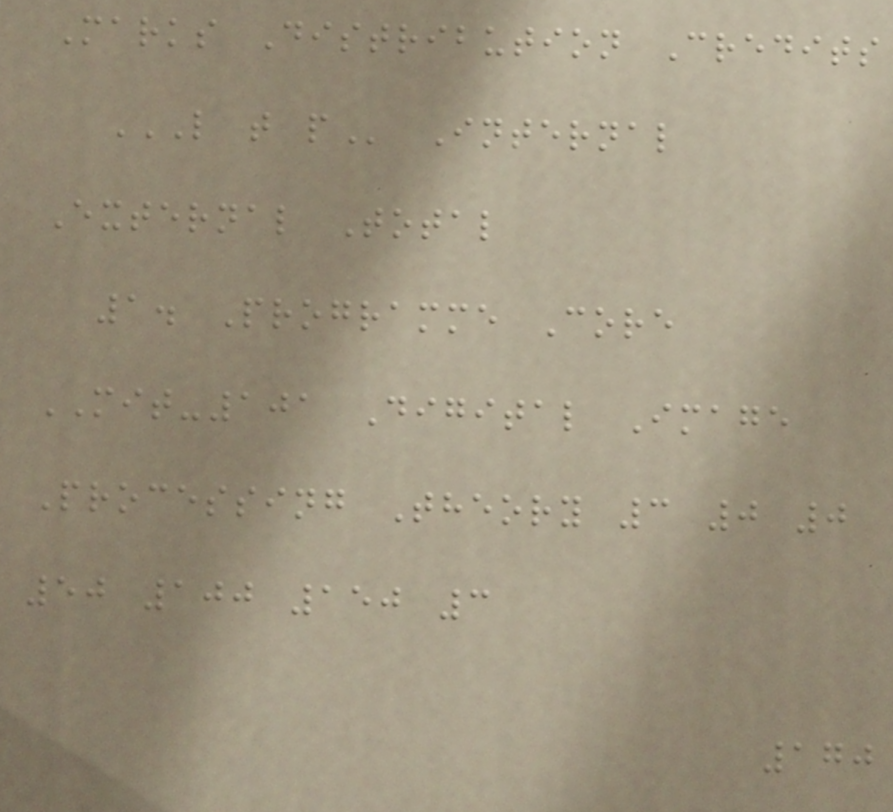Marks Distribution Credits
L T P Internal
External Total
1. Programme Core
MIT-101 Digital Image
Processing Theory 3 0 0
50 100 150 3
170
